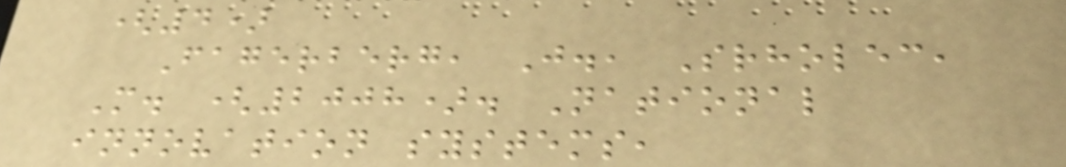(4)
Fagerberg, J., Srholec,
M. (2008). National
innovation systems,
